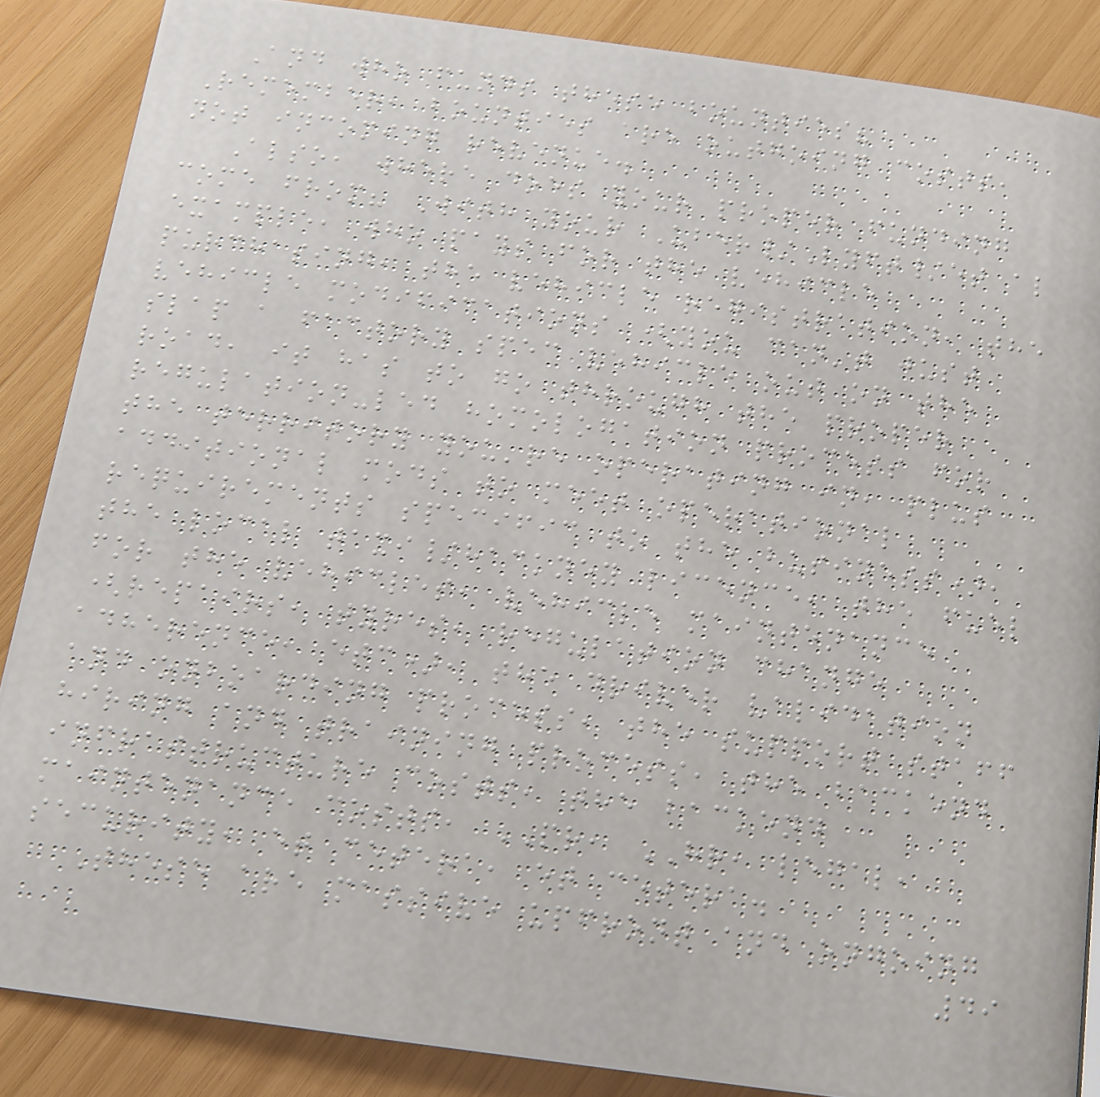And who funds these bounties?
Remember, bounties are outgoing costs,
not incoming revenue.
Also, where does your proper funding
come from? With your Uber/Lyft/et al
example, who pays for the vehicle
purchasing, the vehicle registration, the
vehicle modifications (you can't just
slap a factory spec vehicle out on the
road, it has to go through the proper
regulation-led homologation process for
the territory you're operating in, plus
additional mods to meet operational
requirements specific to the business),
the local taxi/hackney licence, the fuel
for the vehicles, vehicle maintenance
(repairs, tyres, regulation change
adherence, etc), the driver validation
and onboarding process, the support staff
hiring and training process, the backend
infrastructure costs, the backend
maintenance costs, PR, HR, legal,
security, et cetera, et cetera.
These are massive upfront and ongoing
49
